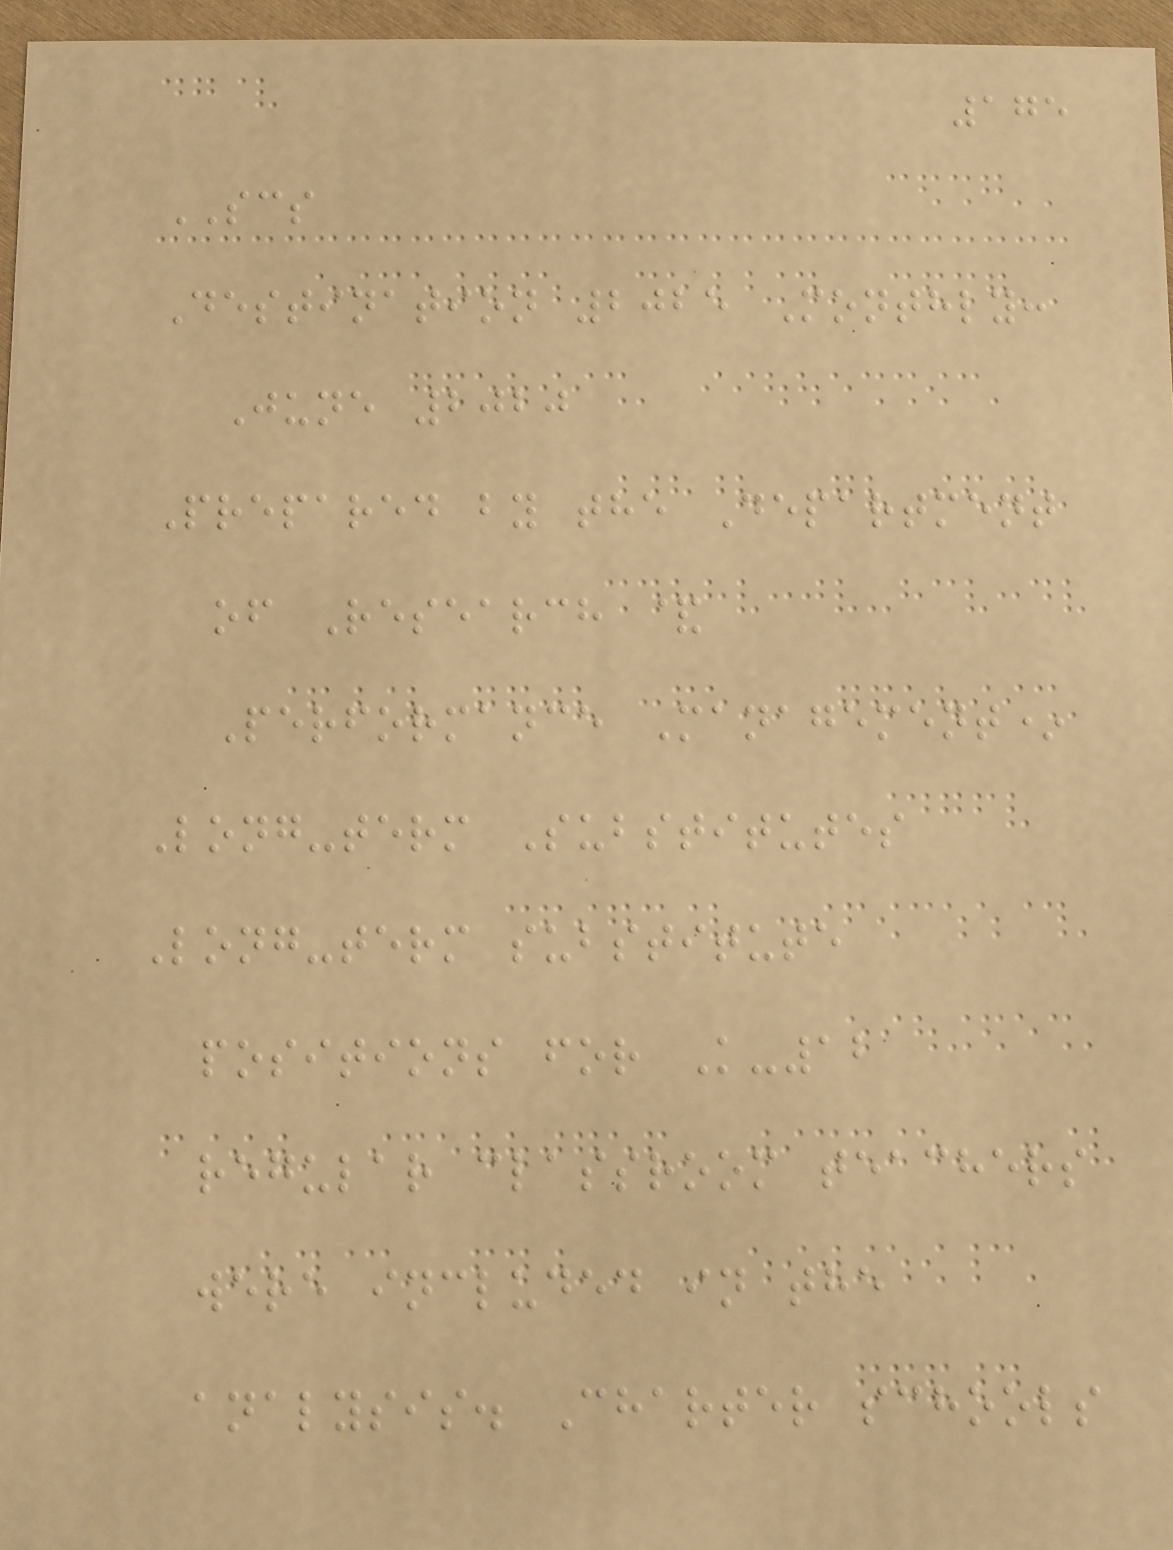175
SCS
Destination 2025 Monthly:
June 2020
Prepared by the Department
of Research &
Performance Management*
Long-term Substitutes
Long-term substitute
positions for K-12
regular classroom teachers
were included in the
analysis. Charter schools
